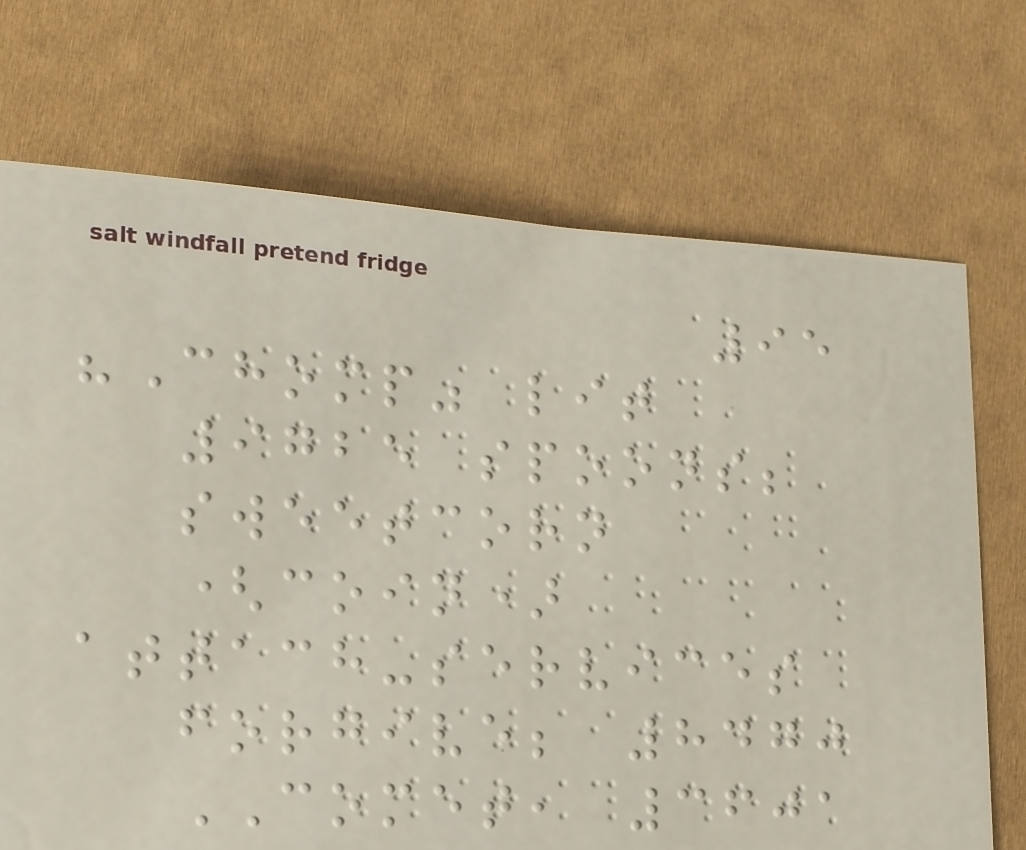95
"Chomp" lit
9725 spoons;
sweetcorn
(coin)
attach-services
forgive; 8470
COMET, 3601
